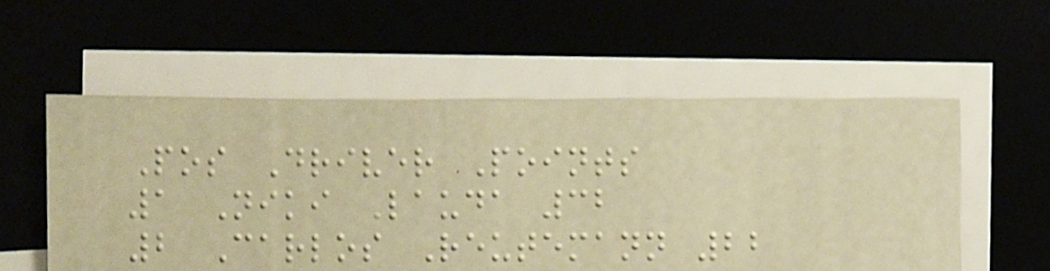Pos Driver Points
1 Niki Lauda 32
2 Carlos Reutemann 22
